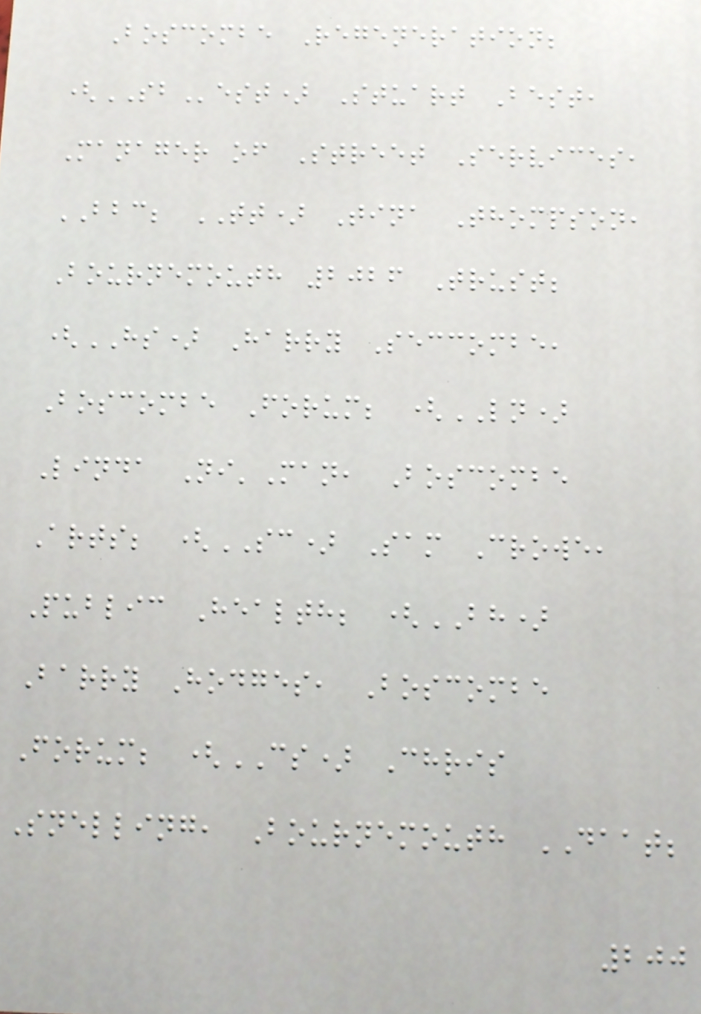Boscombe Regeneration;
(SBest) Stuart Best,
Manager of Street Services,
BBC; TT) Tina Thompson,
Bournemouth 2026 Trust;
(HS) Harry Seccombe,
Boscombe Forum; (LN)
Linda Ni'Man, Boscombe
Arts; (SC) Sam Crowe,
Public Health; (BH)
Barry Hodges, Boscombe
Forum; (CS) Chris
Snelling, Bournemouth DAAT;
200
